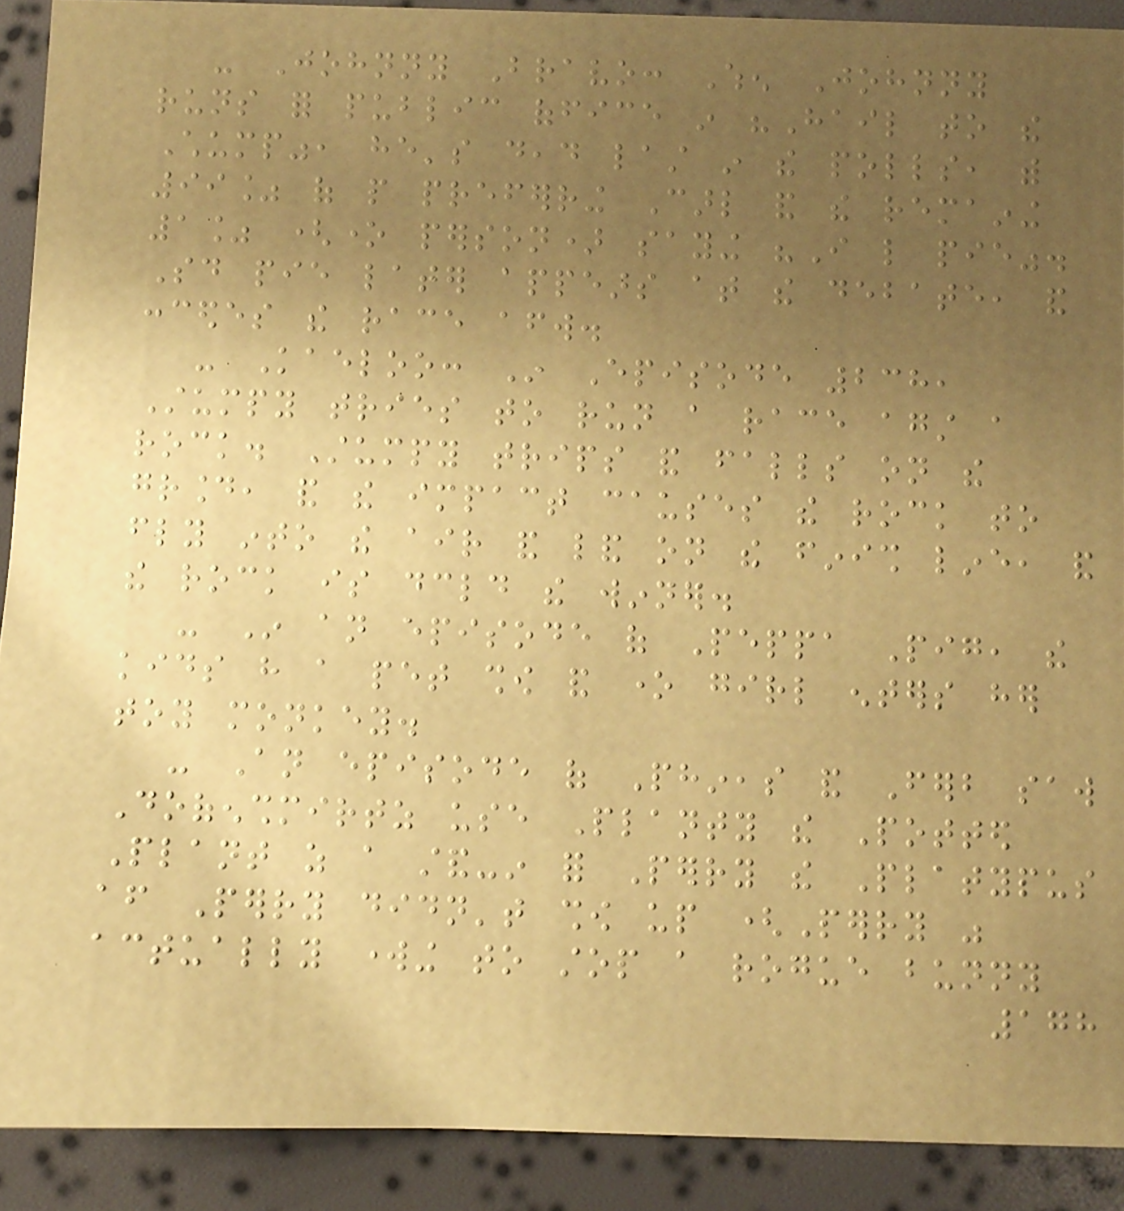- Johnny Bravo: When Johnny
runs for public office in "Hail to the
Chump", he's dead last in the polls, with
99% of people preferring Carl and the remaining
1% (one person) saying "I like pie".
Said pie later appears at the debate, and
concedes the race afterward.
- Kaeloo: In Episode 238,
Stumpy tries to run a race against a
rock. Stumpy trips and falls on the
ground, and the impact causes the rock to
fly into the air and land on the finish line, and
the rock is declared the winner.
- In an episode of Peppa Pig, the
kids have a pet show and one girl enters her
toy monkey.
- An episode of Phineas and Ferb saw
Doofenshmirtz use Planty the Potted
Plant as a stand-in for Perry the Platypus
after Perry didn't show up (Perry was
actually working to stop a rogue bunny
178
